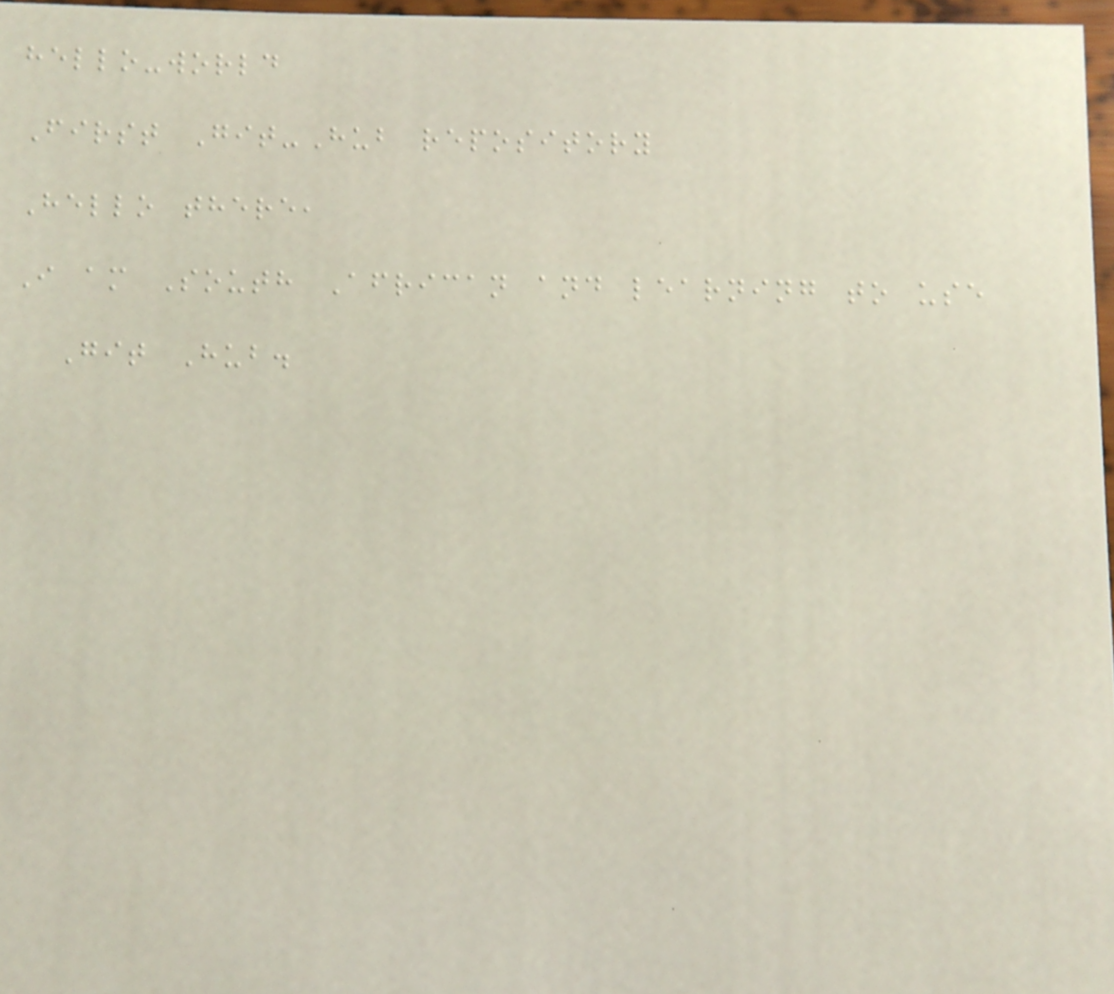hello-world
First Git-Hub repository
Hello there,
I am South African and learning to use
Git Hub.
